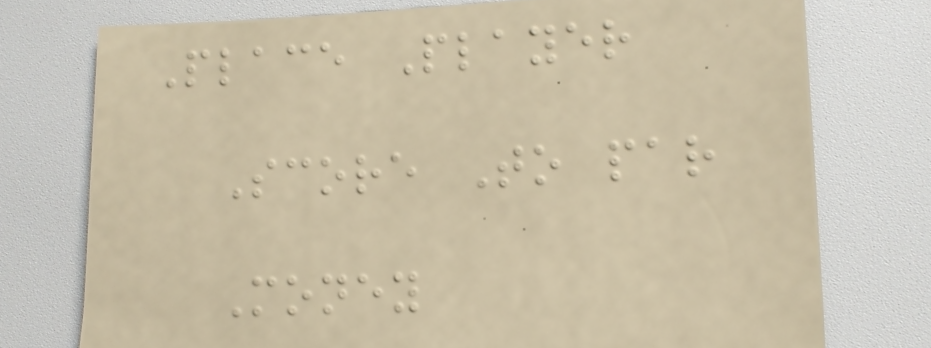Place Player
Score To par
Money
